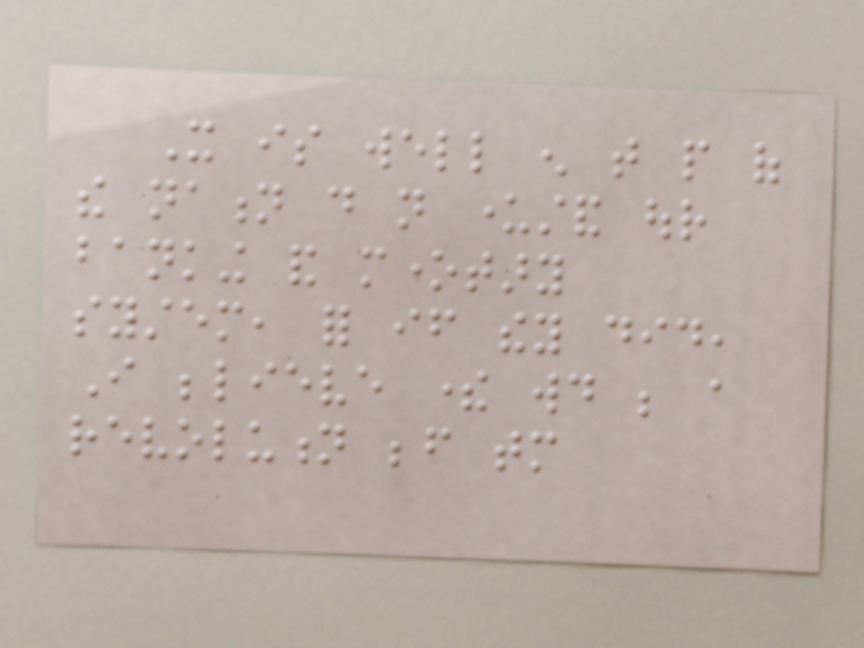It is well enough that people of
the nation do not understand our
banking and monetary
system, for if they did,
I believe there would be a
revolution before tomorrow
